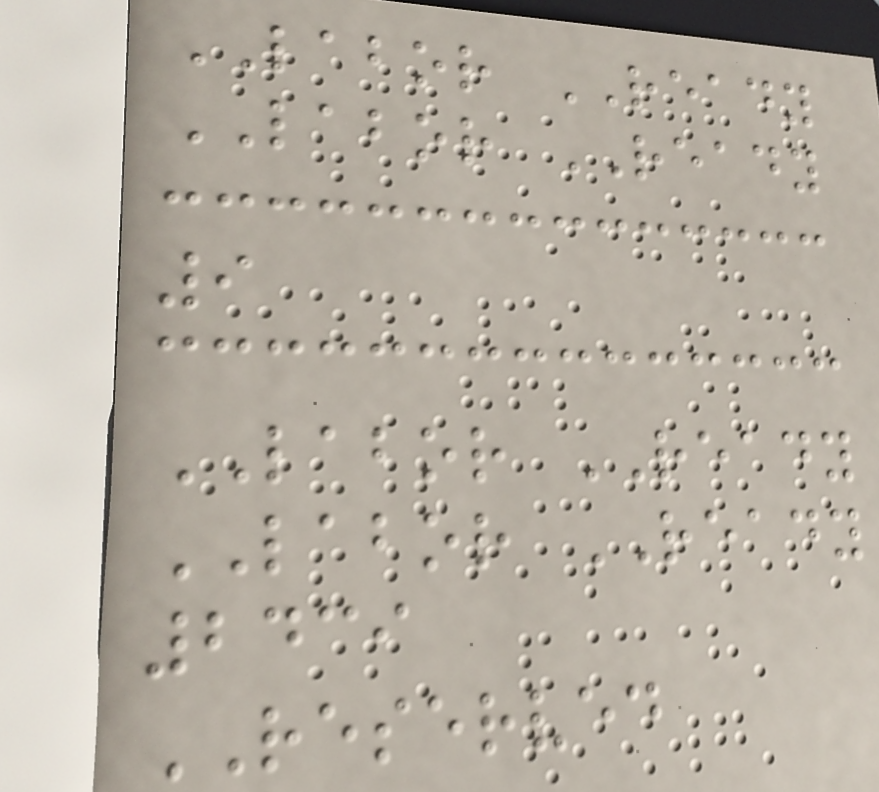LABOR READY
LABOR READY
9
LABOR READY
LABOR READY
2439
RESERVED
